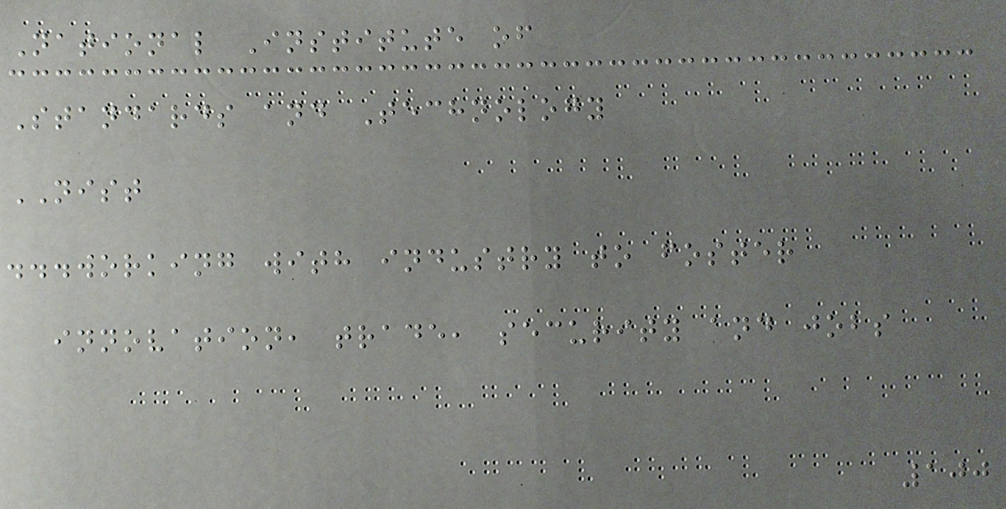National Institute of
Standards and Technology
NIST
...working with industry to foster
innovation, trade, security and jobs
100
